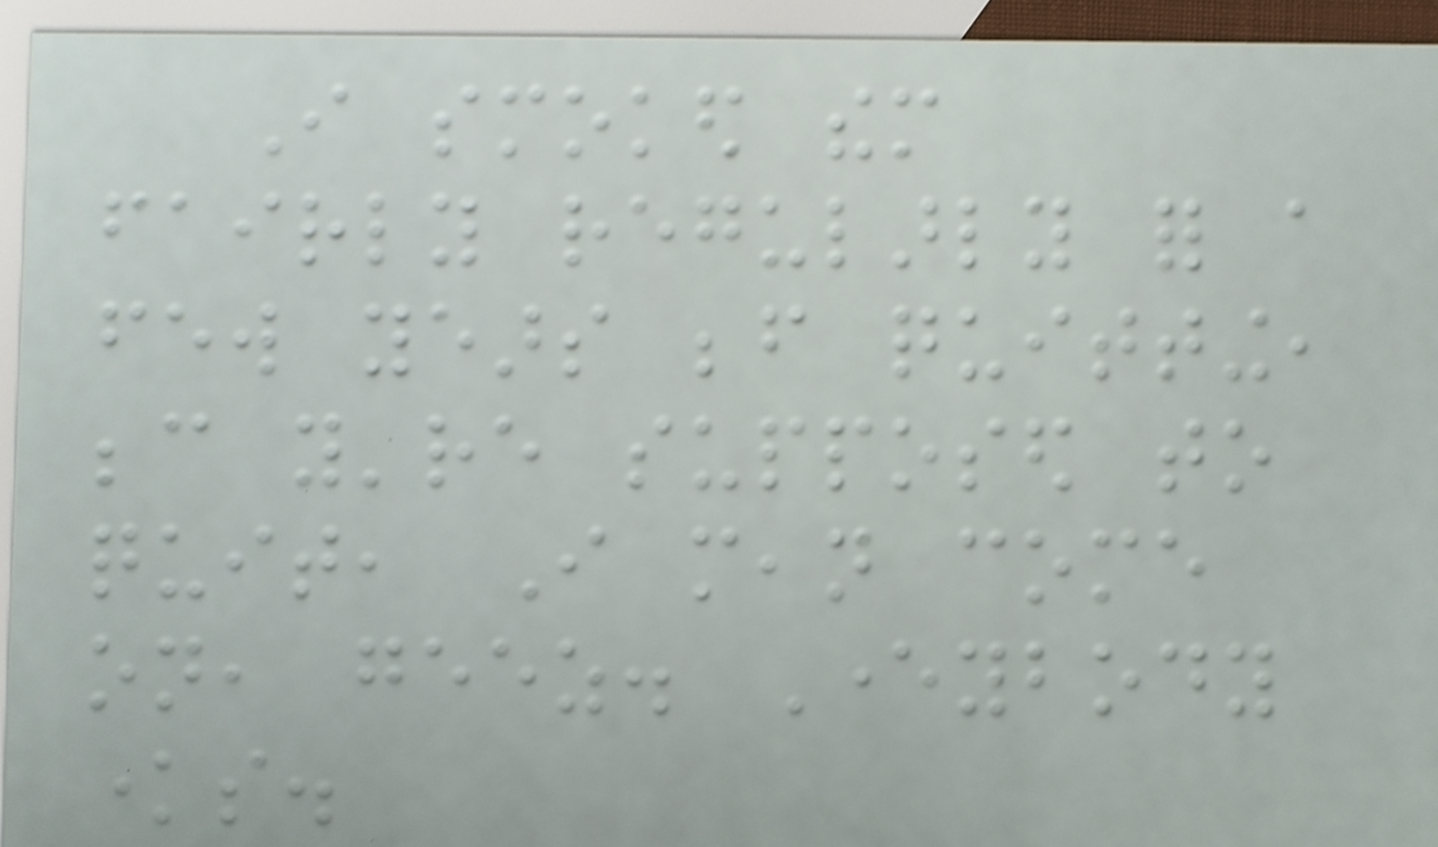I smoked them
fairly regularly for a
few years before quitting,
because you're supposed to
quit, I mean come
on, geez. Everybody
knows.
